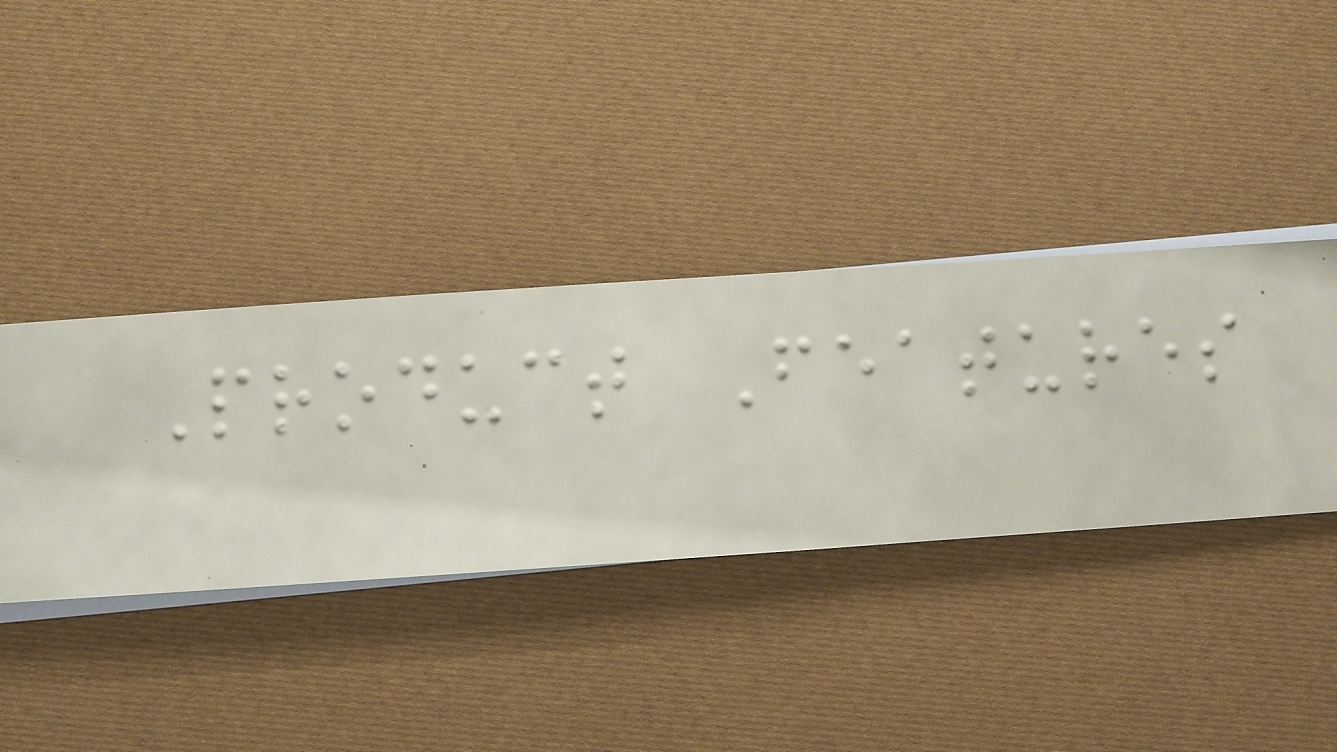Product Features
